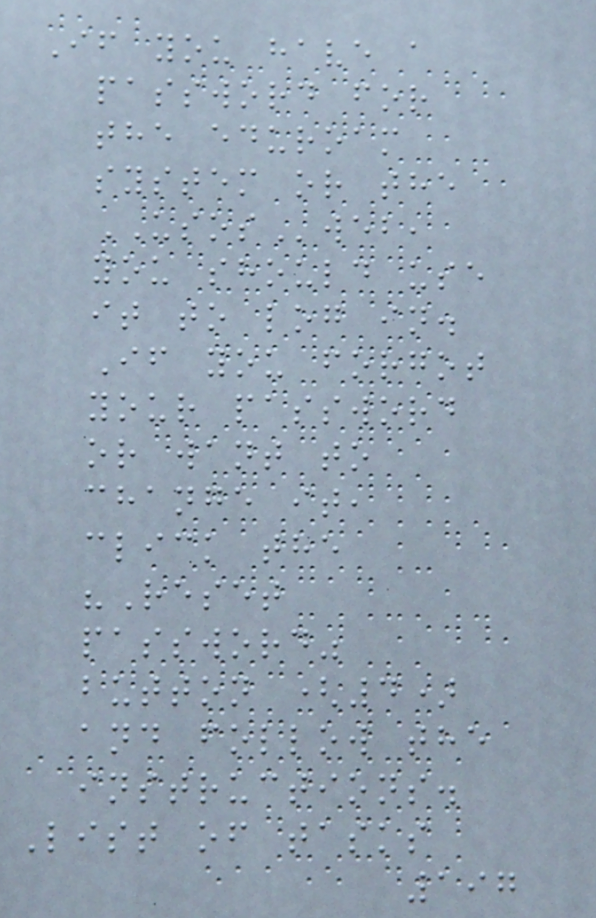If you have a
password for
the eduroam
system or the
USOSweb,
you should use
it to log in.
If you forgot
your password
or want to
change it,
click the
"Reset
password"
button (4)
and follow the
instructions.
List of tasks
197
